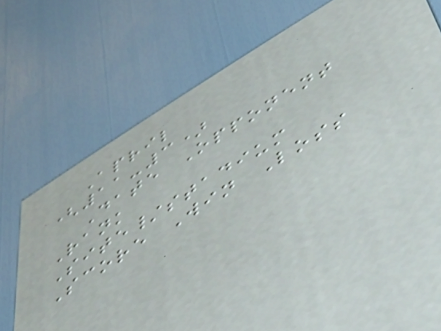April
(11-3)
Date Opponent
Rank
Site/stadium
Score Win Loss
